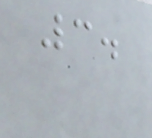3.
